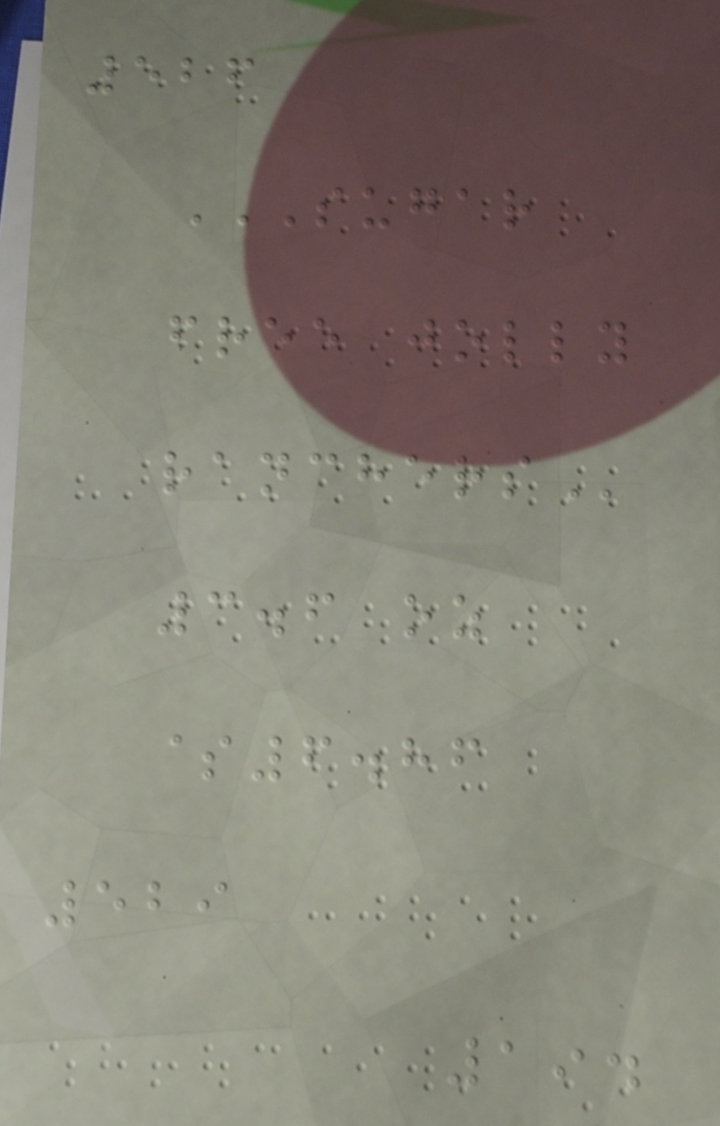526
SUGAR
FREE JOLLY
RANCHERS
3.6 oz
$6.86
529
194
